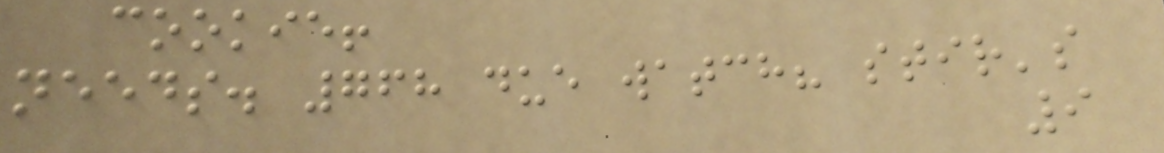cookie!
needs. 768 due watch? stir's
9
